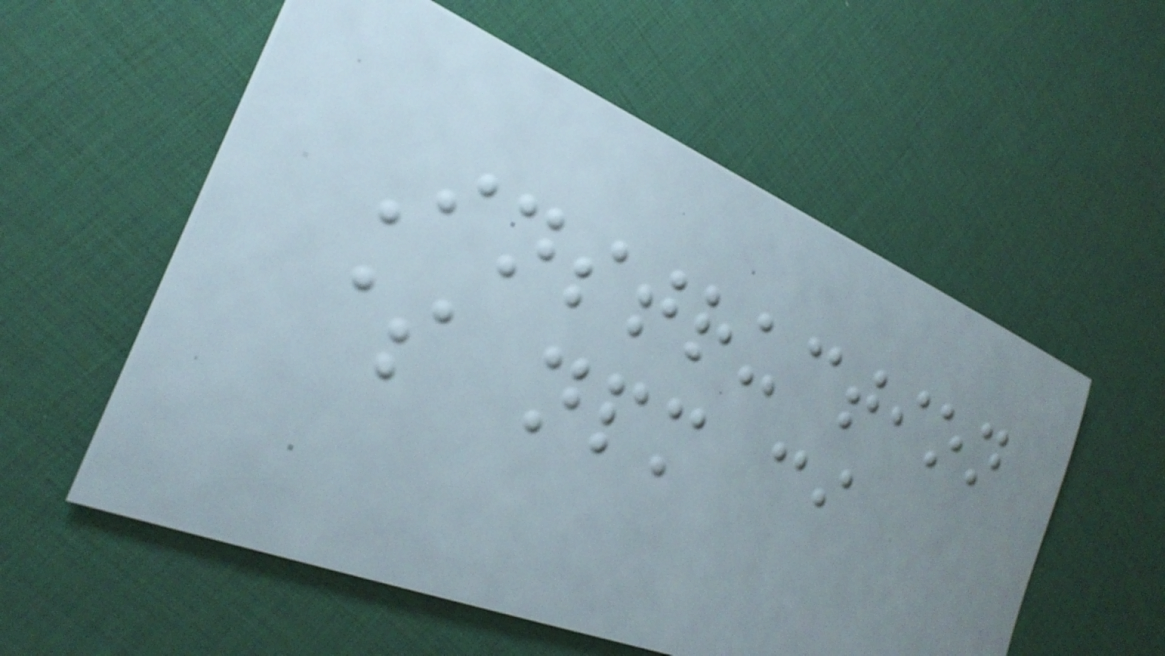Instruction
$ npm ci
